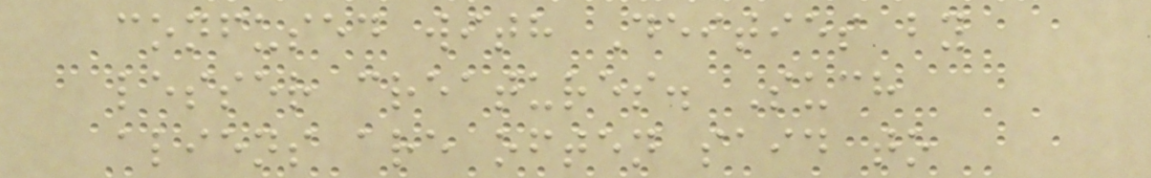confused with Deities by
lesser creatures. Such
aliens are often said to
